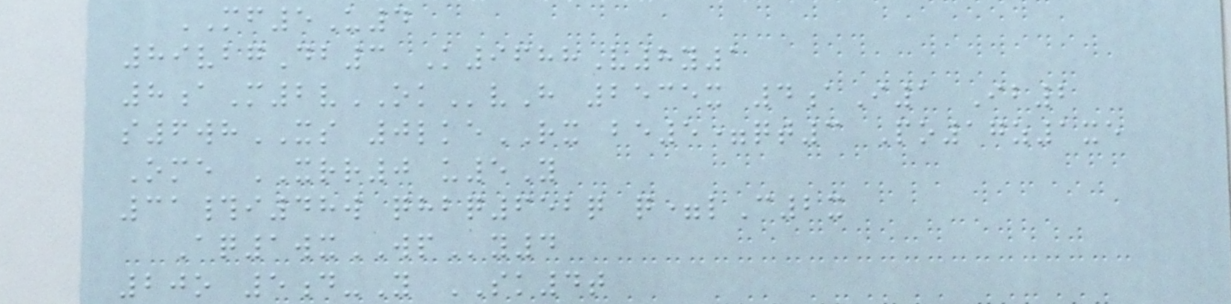MF5U4
89vbgDb3 K9688V8y1
8aM2vOKvH 2535x 4aI1 Ib2
s6whXS 0lkeRX be5=qt3 Po17z1xe
Ome XRR0 u5Y
31#i48w qhbq652q q=lC2x
Aq1wxWPy4
20o 5d-Y SK4t
